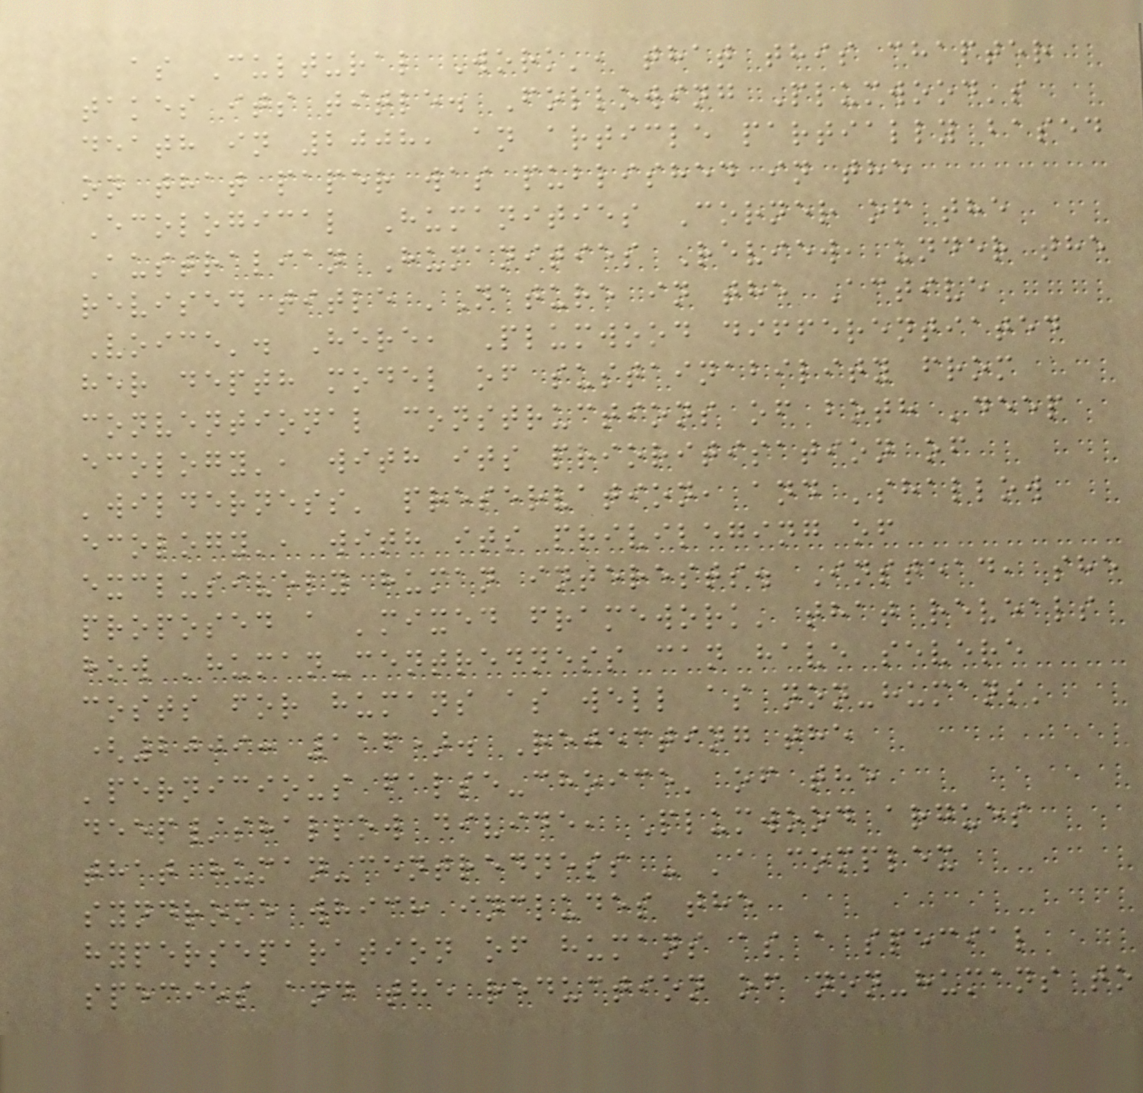as Cultural Work', that this chapter
takes its title. Following Plumwood's
death in 2008, an article partially based
on that paper was published in the
Ecological Humanities Corner of the
Australian Humanities Review, under the
revised title 'Nature in the Active
Voice'. Here, Plumwood differentiated
her depth model of sustainability from
conventional constructions of both 'deep
ecology', with its prioritisation of
'wilderness' preservation, and 'shallow
ecology', with its privileging of
exclusively human interests. Instead, she
proposed a 'mixed framework' that reveals
how 'human-centredness can have severe
costs for humans as well as non-humans'
(2009: 116). Rejecting the
'pernicious false-choice' of the
deep/shallow divide, Plumwood argues
that human-centredness - 'a complex
syndrome which includes the
hyperseparation of humans as a special
species and the reduction of non-humans to
